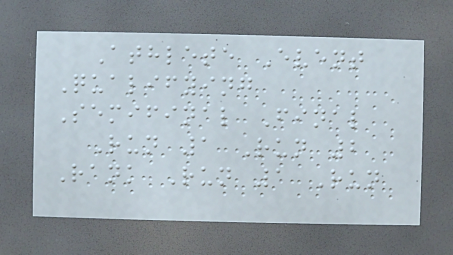Athlete Event
Qualifying
Semifinal Final
Run 1 Run 2
Rank Run 1 Run
